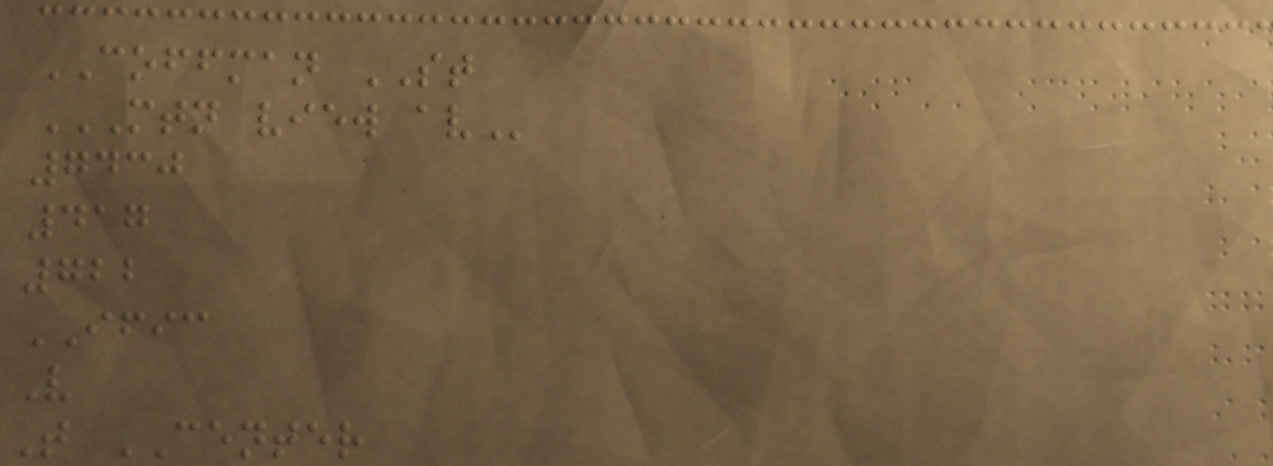COFFMAN ST
MTN VIEW AV
7430
417
722
IFIC
V
T CENTER
